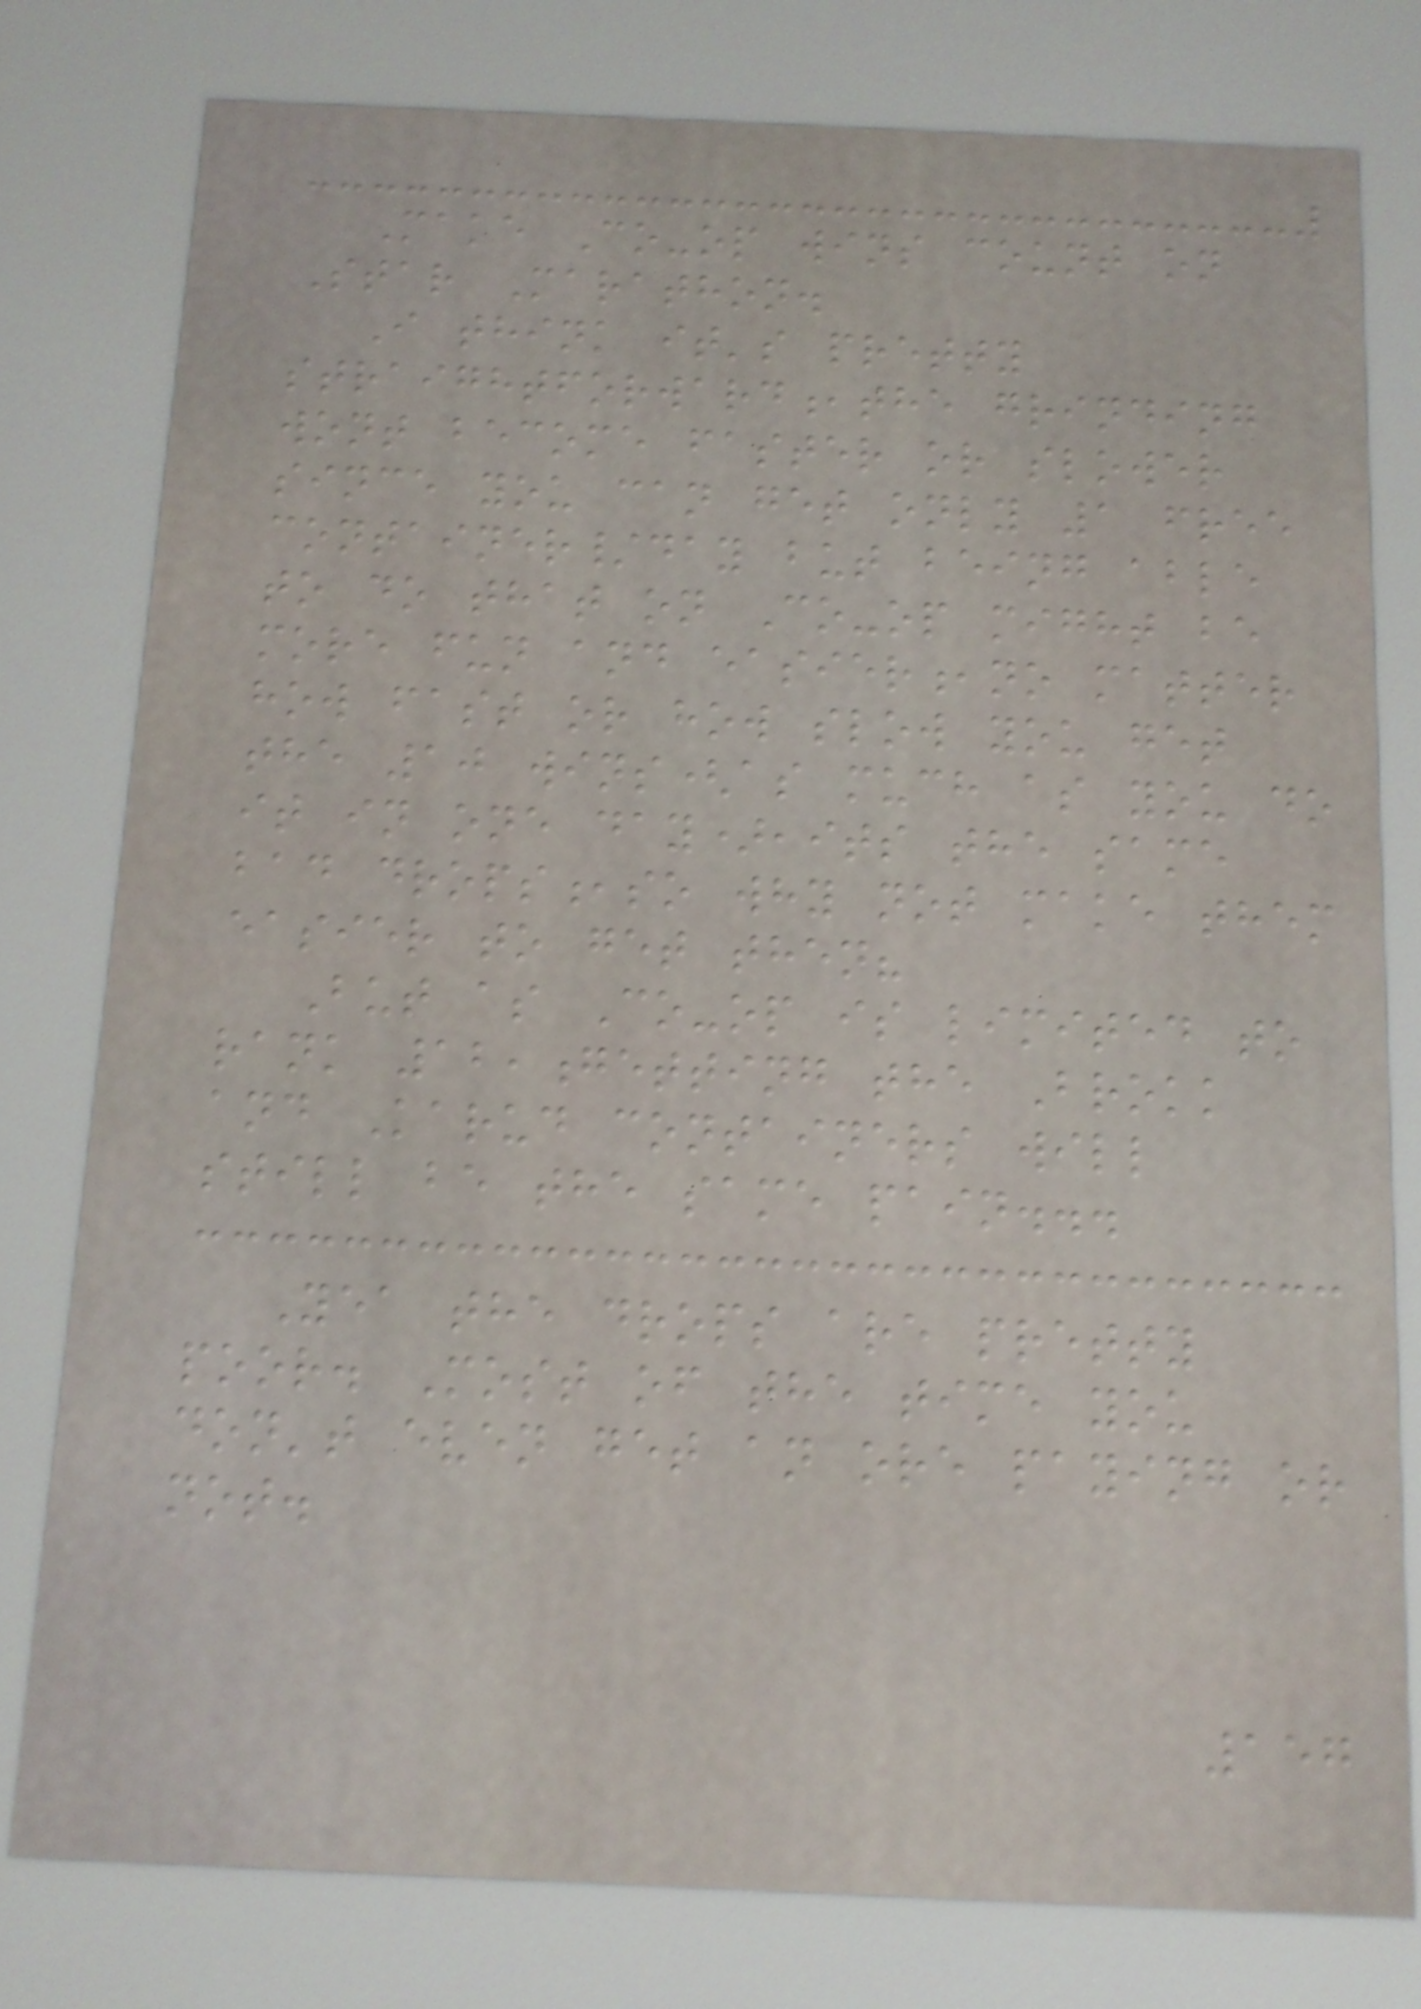Make Co-op wins count on
Star Marathon.
I think it's pretty
straightforward,the grinding
wont become faster or slower
since you can get only 1 free
container/day but being able
to do that on Co-op might be
more fun and easier,no matter
how fast or how slow you get
the 10 wins(as much as you do
it in one day),its the same
bad drops,so why not make them
easier to get then?
But as Co-op is limited to
rank 12,getting the Brokk
and Karud containers will
still be the same pain...
Yea the drops are pretty
poor. Most of the time you
don't even get an ore paying or
not.
157
